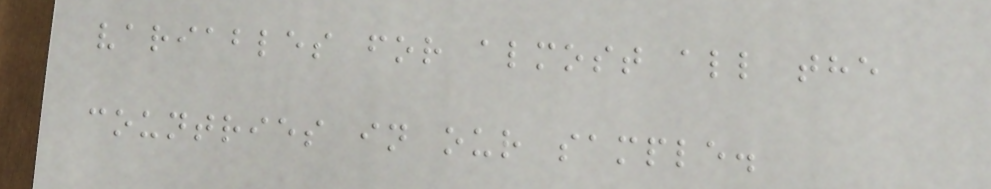variables for almost all the
countries in our sample.
